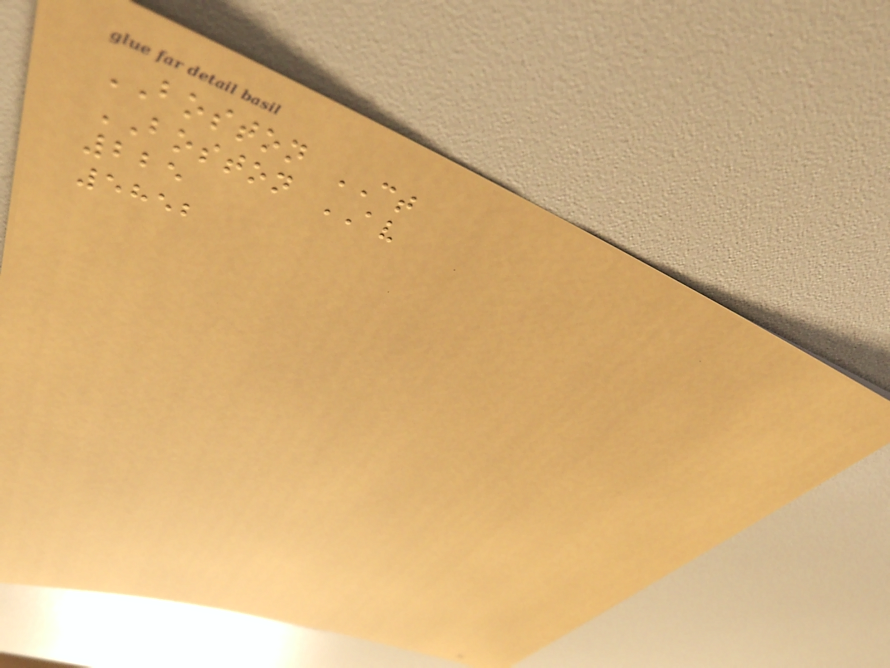BOSTON CT
BOSTON AV
225
5852
